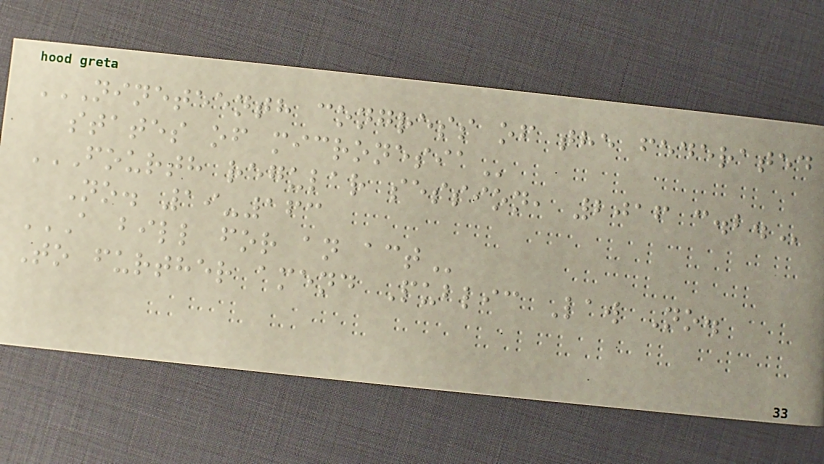NINETEENTH CONGRESS OF THE FEDERATED
STATES OF MICRONESIA
FOURTH REGULAR SESSION, 2016 C.B.
No. 19-163
A BILL FOR AN ACT
To further amend Public Law No.
